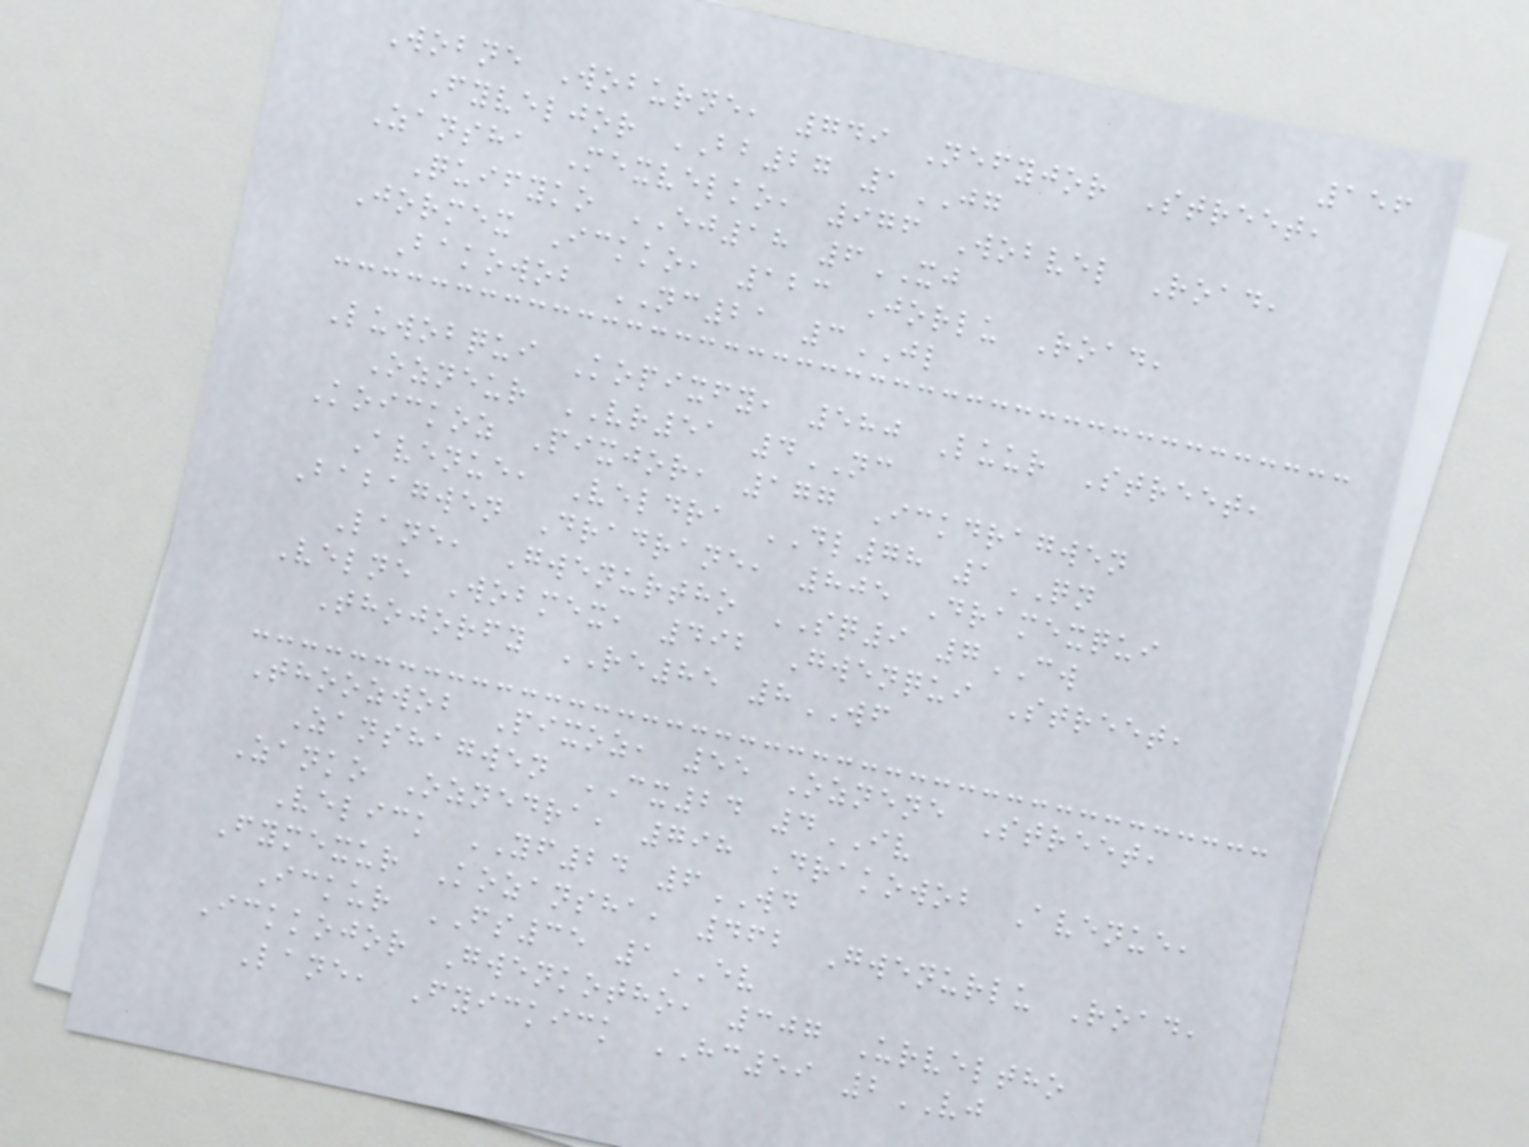156
Wobne Woburne, 749 Nefyjor Street,
Fyveljor BB27 1JG
Zansha Mexvelko, 976 Wobvel Road,
Quifyko EJ18 6XJ
Jormex Ickko, 123 Jorlu Road,
Bakowob NC21 3JL
Luwobqui Kopixfy, 580 Luur Street,
Ozneur VR51 4NC
Koickoz Pixjor, 177 Ickdragwen
Avenue, Veldra DL78 1QN
Babagwen Dradrane, 805 Dramexqui
Lane, Gwenurtho SQ9 7CW
Velne Wobmex, 492 Gwenqui Street,
Thojorfy RE85 8WF
Thoozwob Pixoz, 55 Oznene Street,
Zanshagwen CX24 4IV
Zanko Oznedra, 798 Drakowob Avenue,
Velick YF24 6WD
Fymexur Kozansha, 462 Gwenurlu Road,
Ickur FS35 1EV
Ickkojor Gwenkotho, 307 Urveltho
Lane, Fyickick HC59 2VJ
